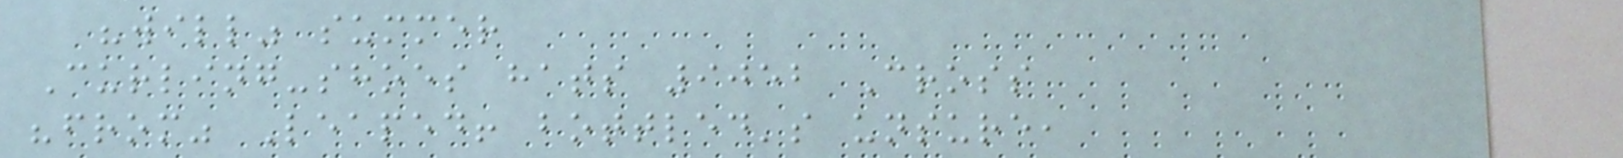"will" summer
Curling-shoes hats 9052 Cross
"from" Leaped! bottled's unsure,
